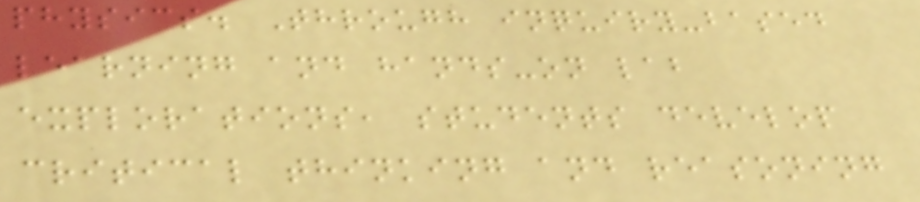physics. Through inquiry-based
learning and hands-on lab
explorations, students develop
critical thinking and reasoning
